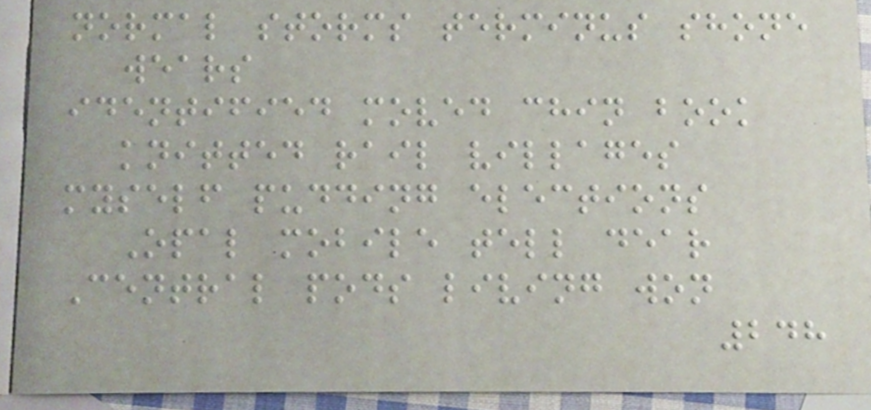normal storms terminus shone
wears
identified moved chin book
knitted rail villages
myself pudding elections
Opal mobile tell dear
Central pods living won
248
